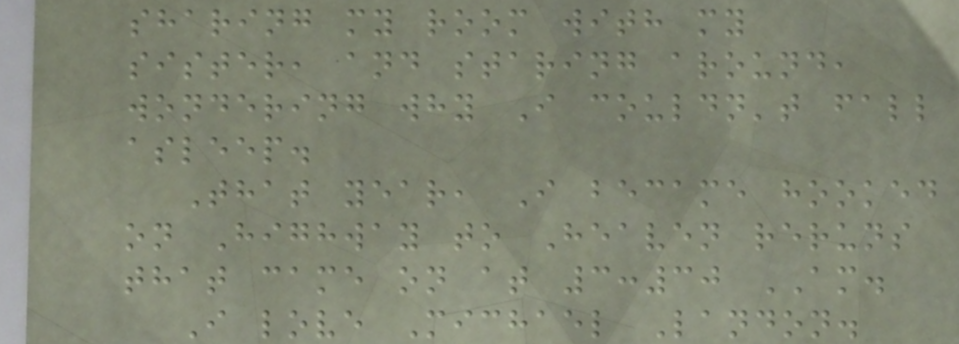sharing my room with my
sister, and staring around,
wondering why I couldn't fall
asleep.
That year, I became hooked
on Highway to Heaven reruns
that came on at 3:30 AM.
I love Michael Landon.
